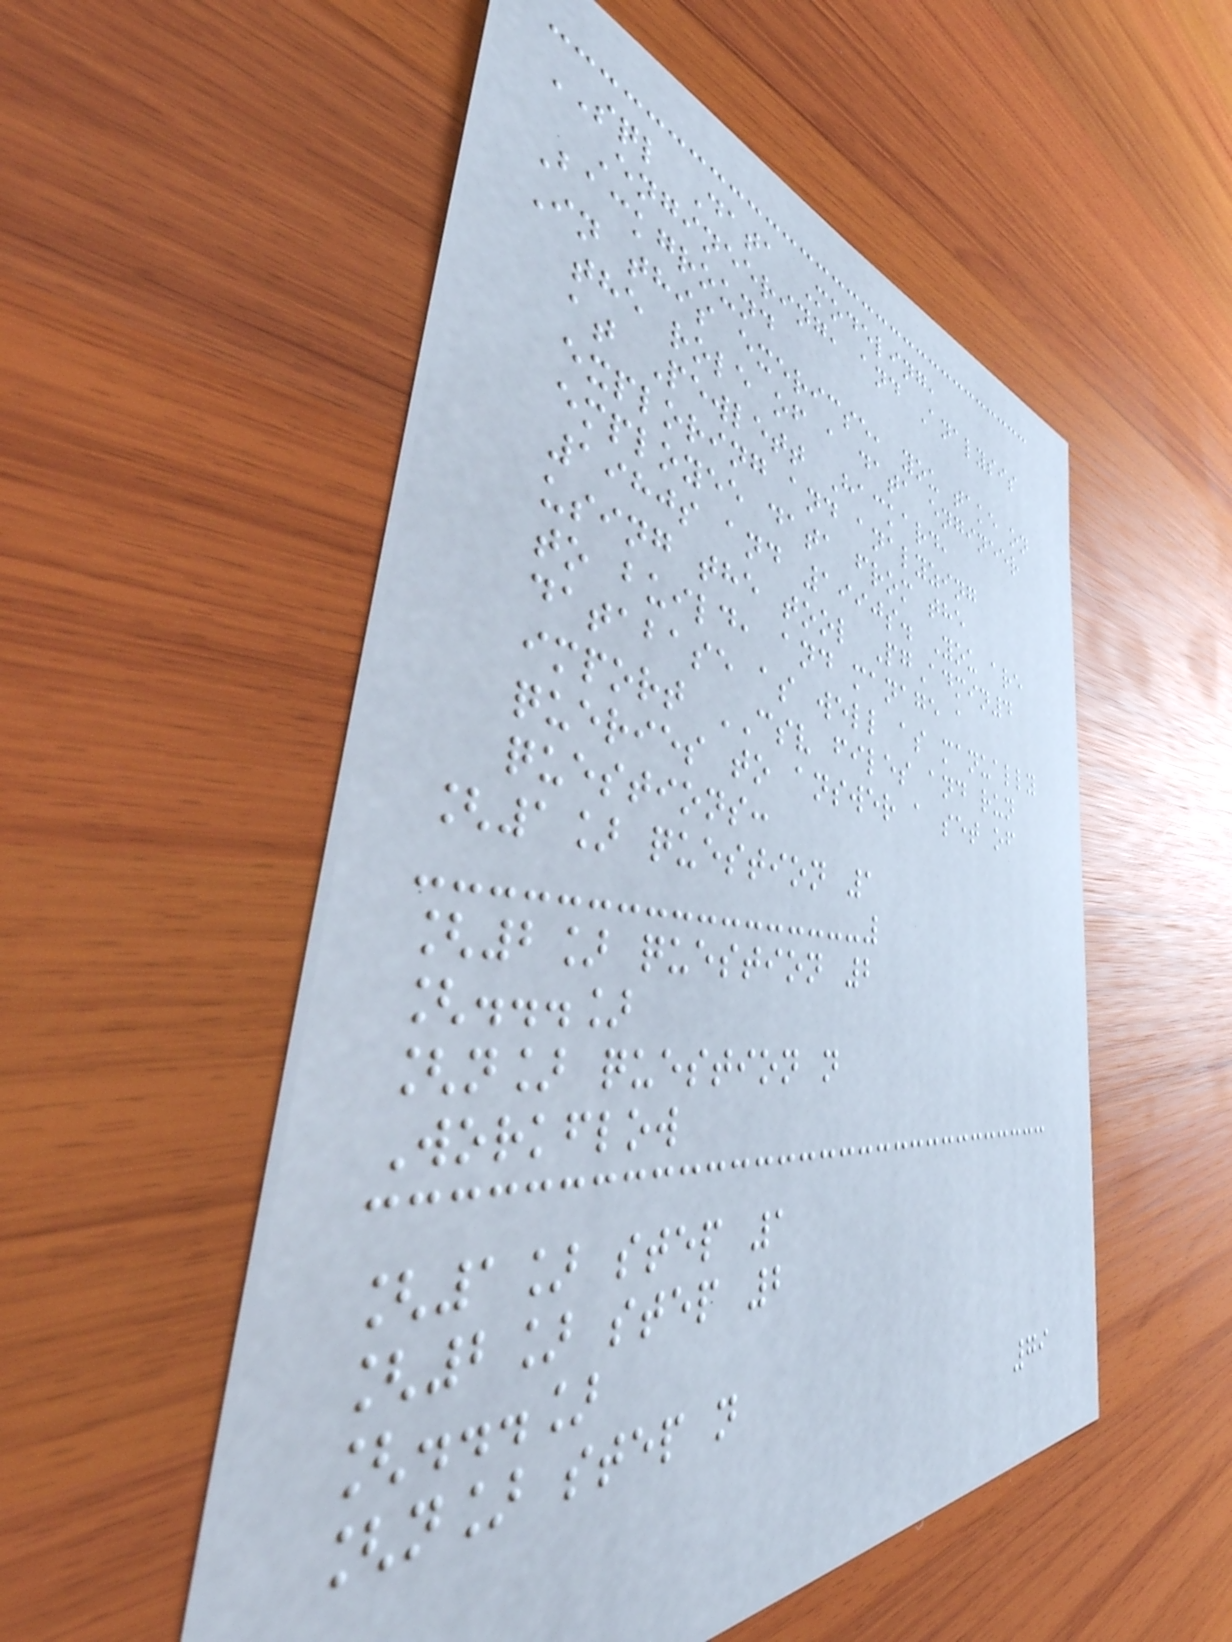SQL Data Modeling,
Engineering, and Analysis
Background
In this exericse, you take on
the role of a data engineer
at Pewlett Hackard,
exploring and analyzing
employee data from the
1980s and 1990s. You are
using the tool PgAdmin4
to build, and manage a
database as well as manually
import CSV files and run
queries to answer a set of
questions:
[1] question 1
[2] question 2
[...]
[n] question n
Workflow
[1] step 1
[2] step 2
[...]
[n] step n
79
